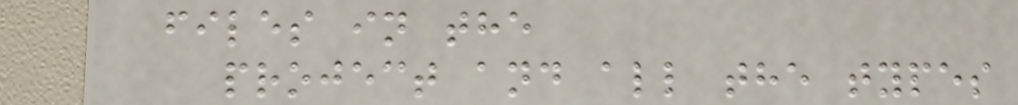files in the
project and all the types
